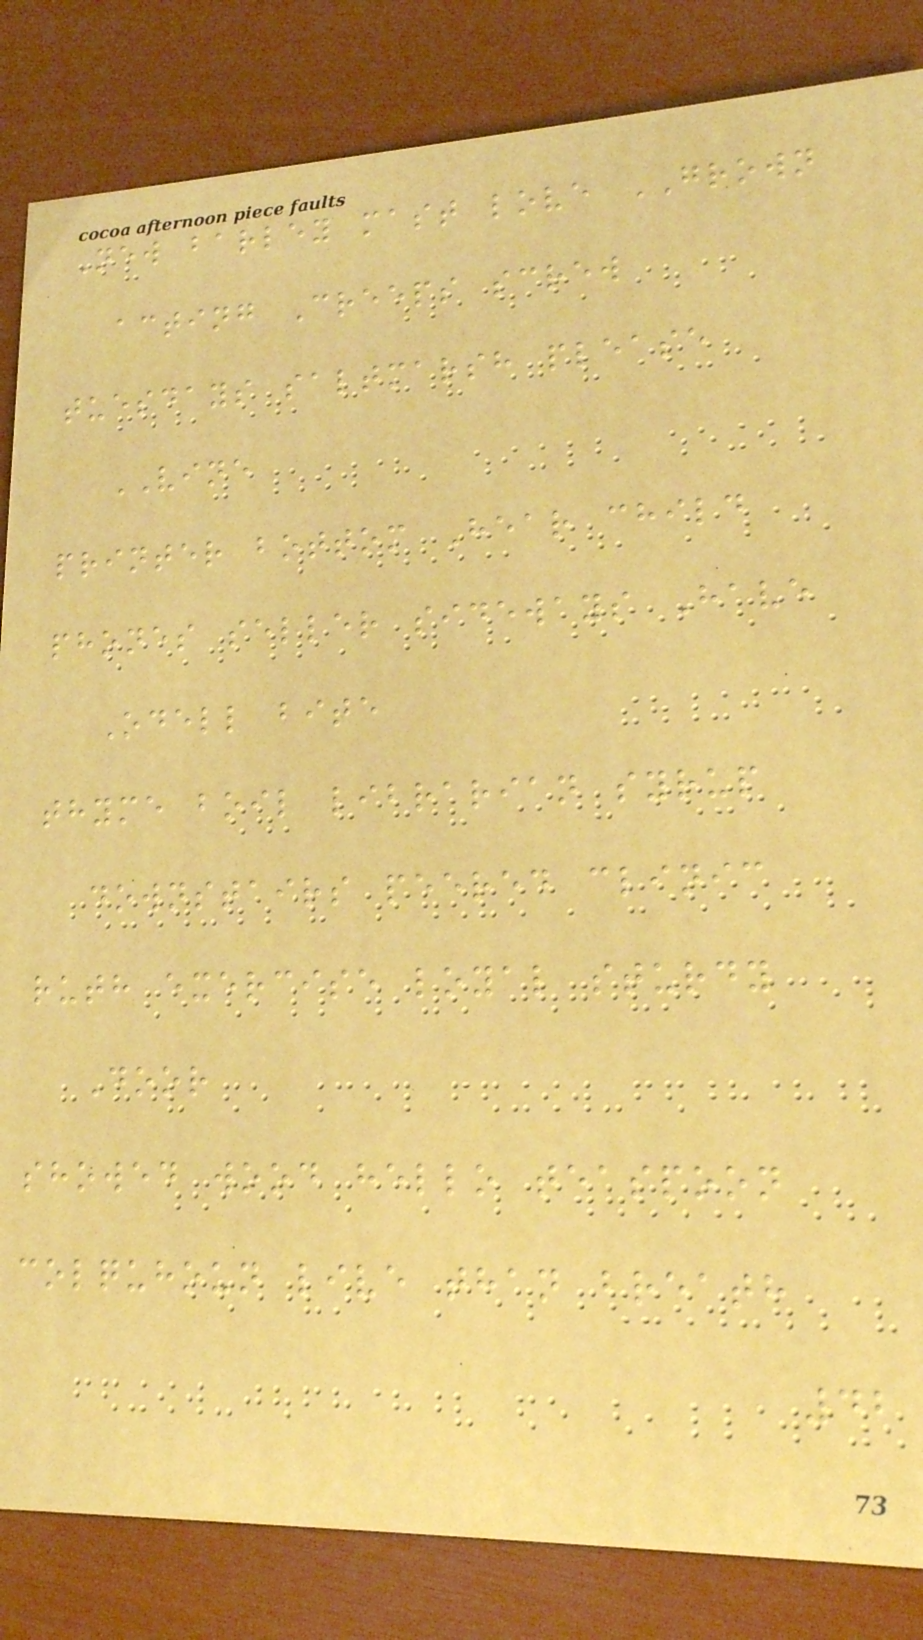New barley mast love GROWN
acting Creeps screw
tuesdays saltmarsh please
VINE
printer bottom Hear child
phones seller sideways Have
Odell bite
thyme boil librarian syrup
downstairs peered clinic
ruth exercise loyal sturdy
Door
showed wood hello teaspoon
colquhoun live than breath
42
